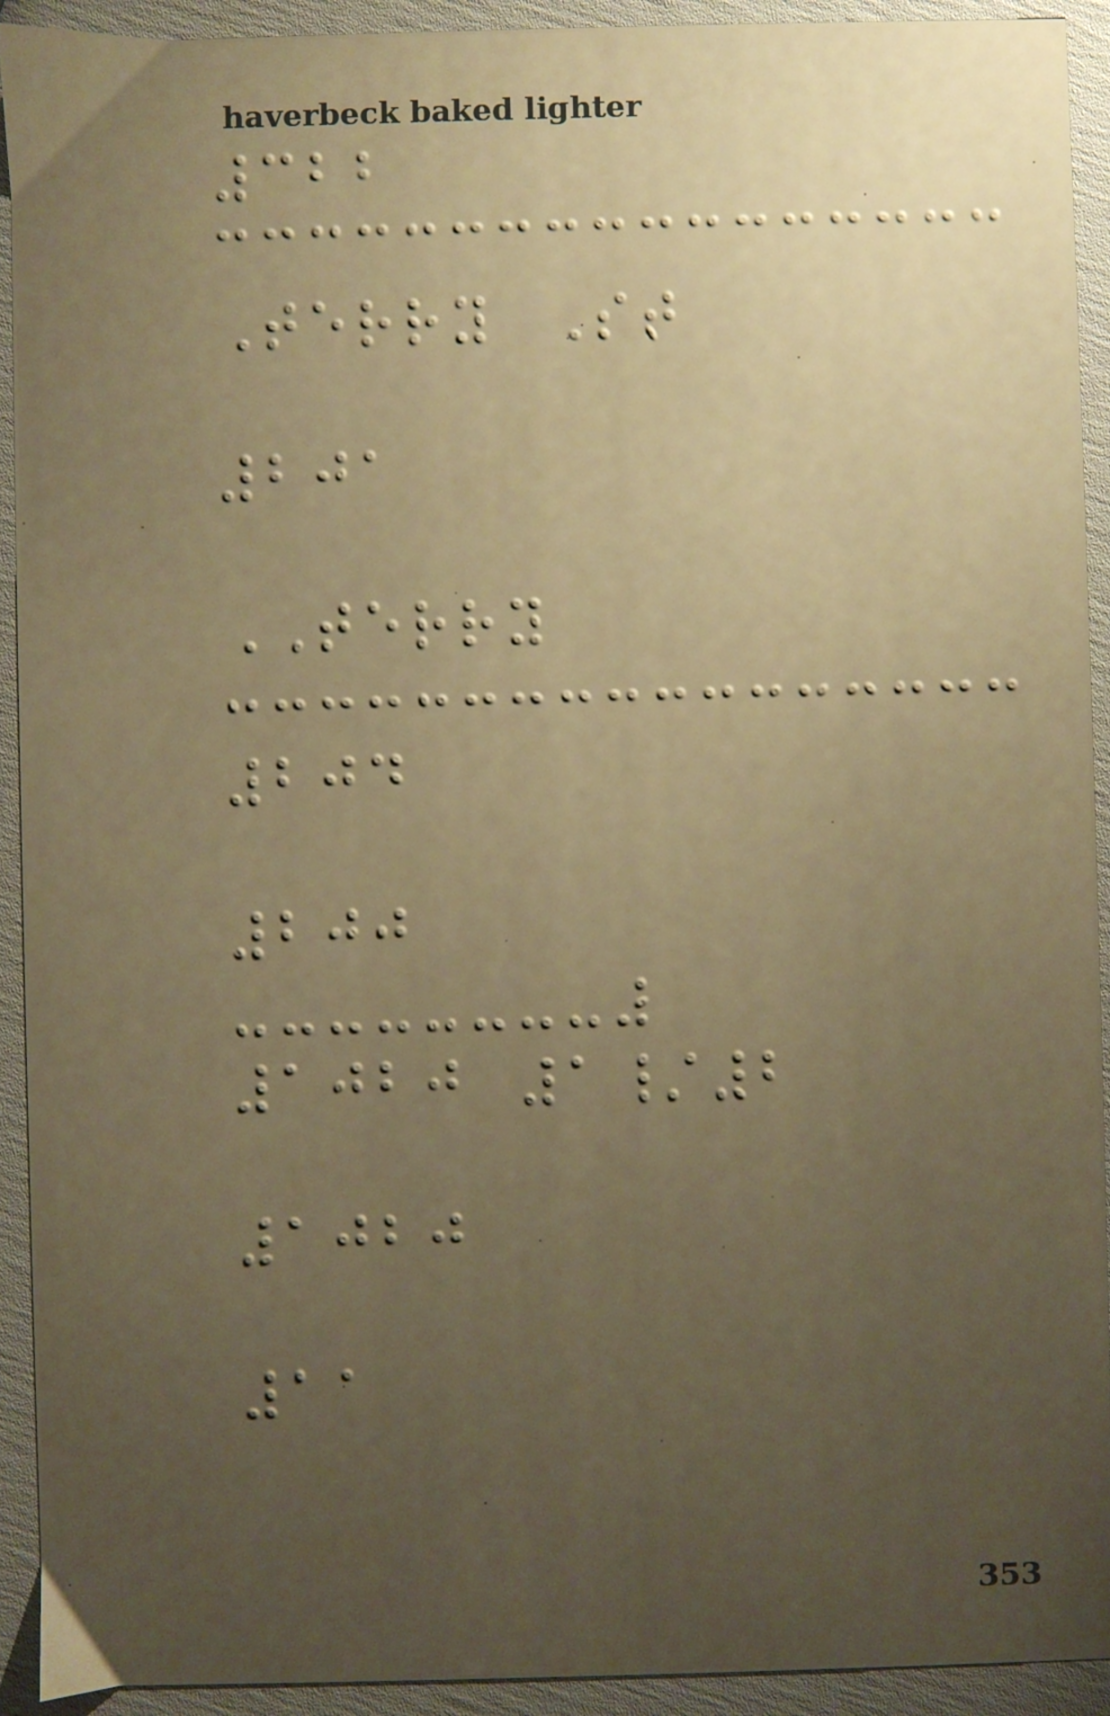322
Terry St
201
TERRY
204
200
1020 1/2
1020
11
